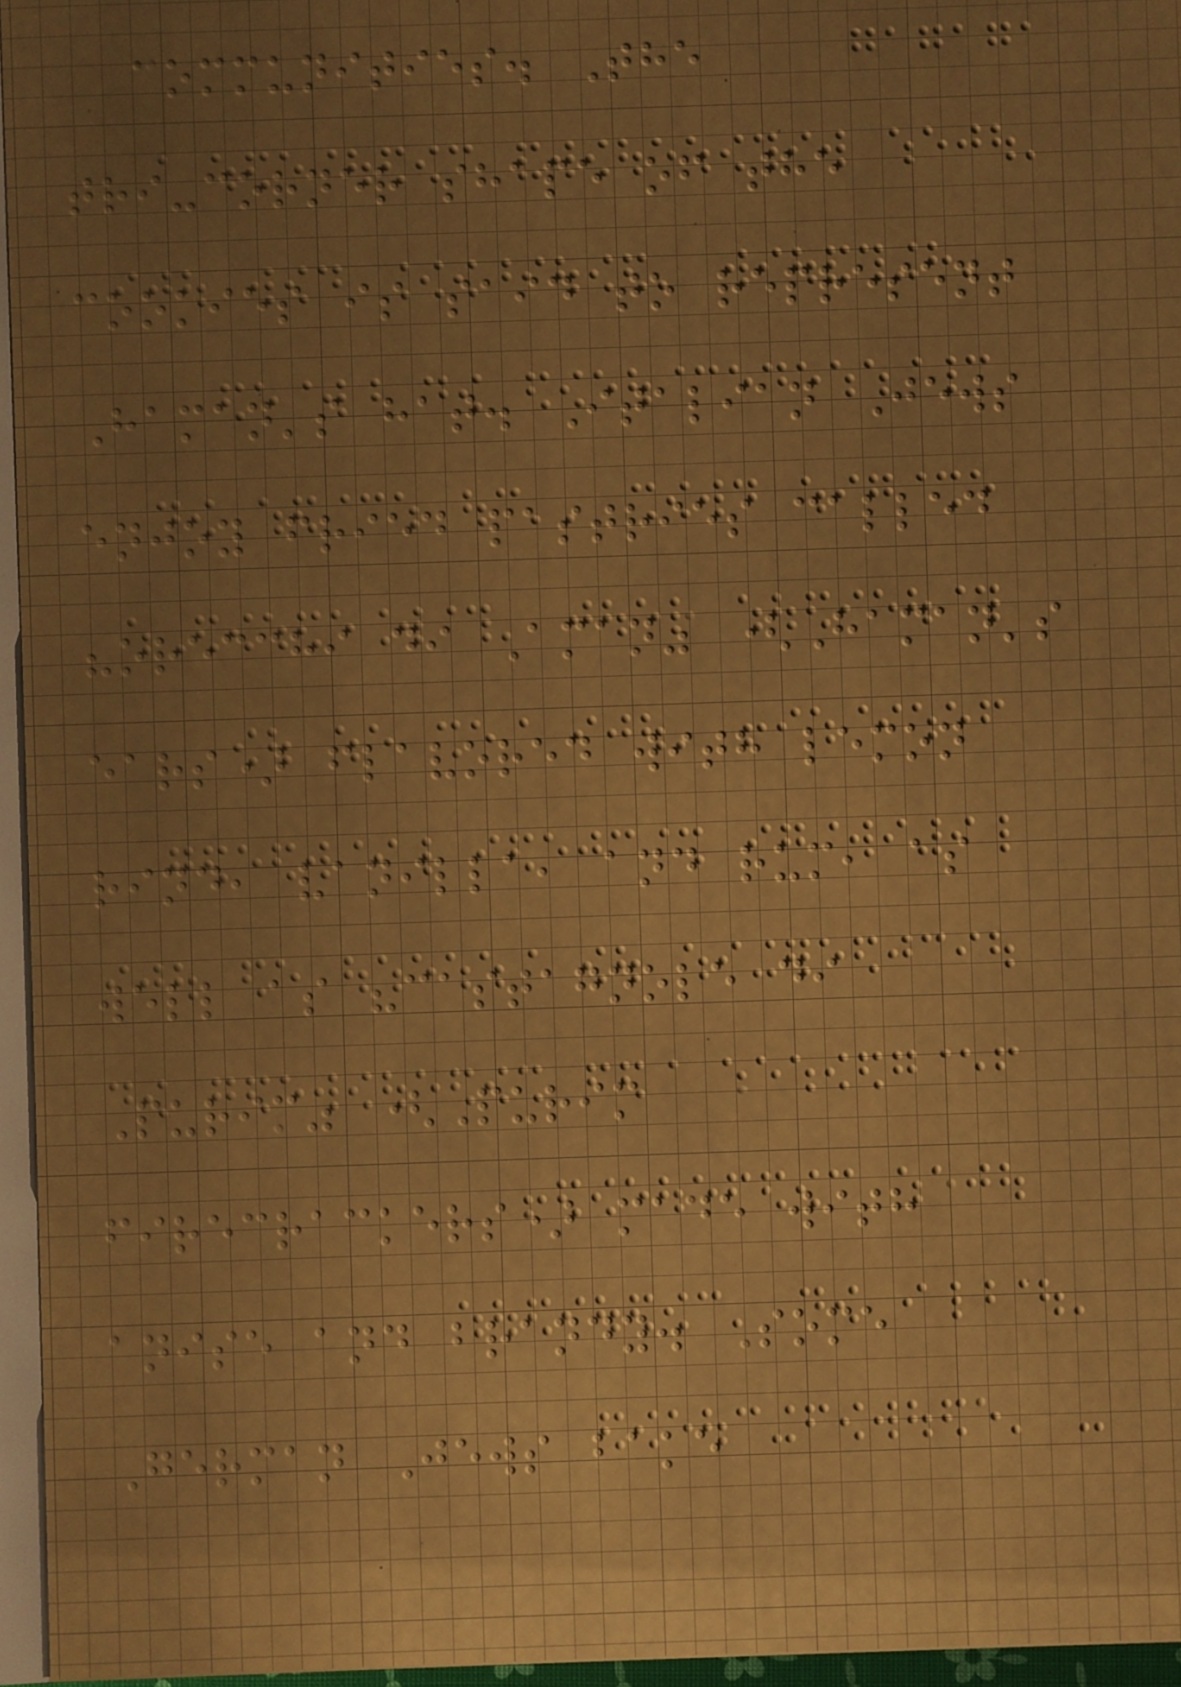communities. The
tri-corner shape of the
cookies is said to represent
Haman's hat. Italian Jews
enjoy fried pastries called
"orecchi di Aman" (Haman's
ears) flavored with lemon
rind, vanilla, and rum, as
well as "castagnole di
Purim" (Purim
firecrackers) made with
anise and brandy. Some
German Jews bake
